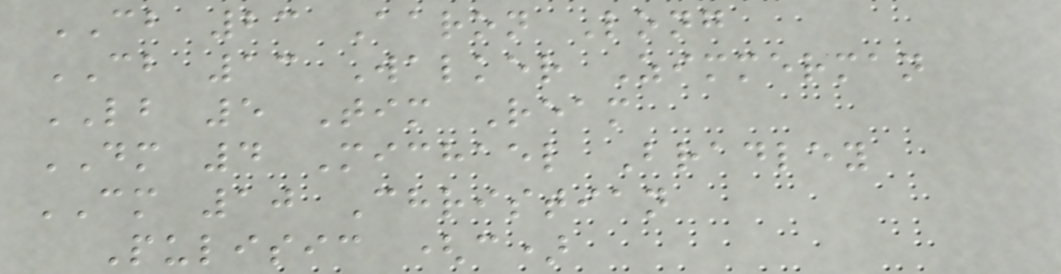CB 23 Aaron Long
CB 13 Walker Zimmerman
LB 5 Tim Ream
DM 4 Michael Bradley
CM 10 Christian
Pulisic (c)
